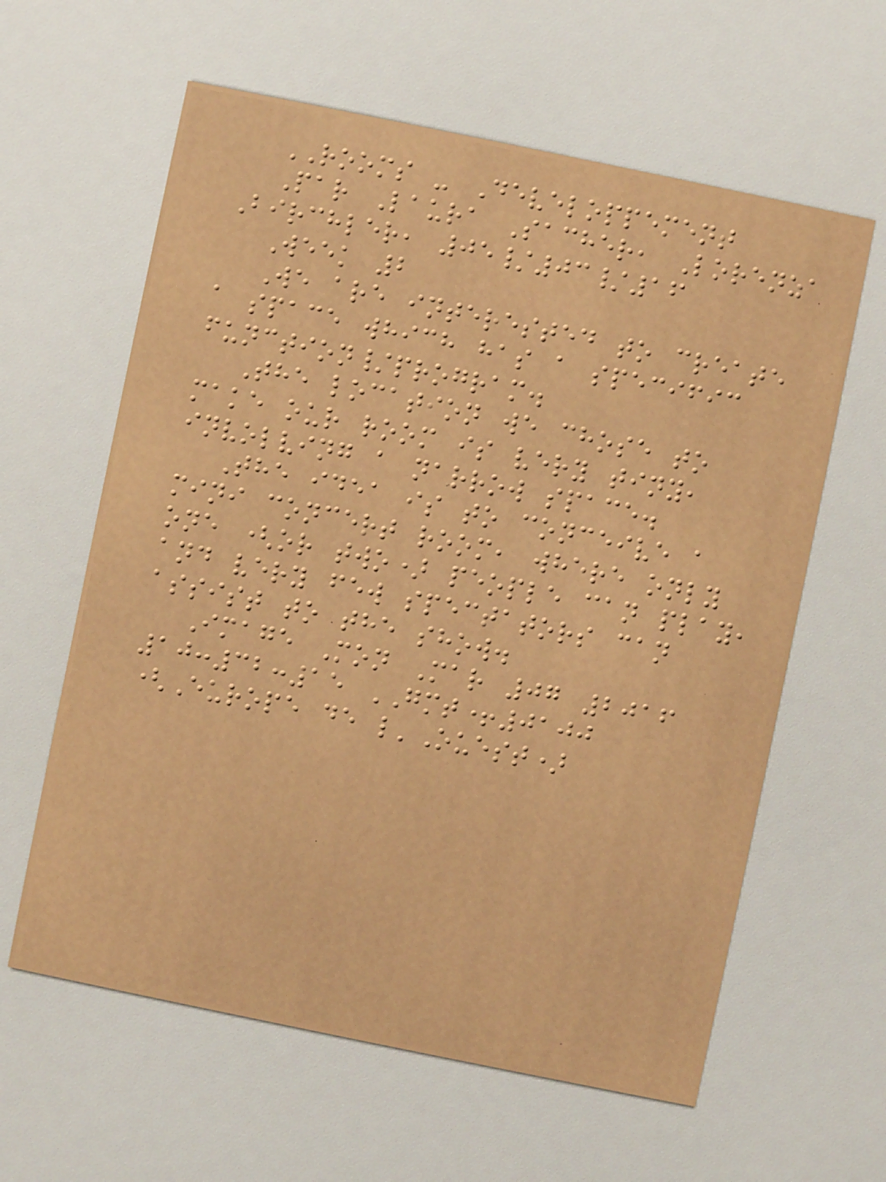ROOMS - Developpement
Par Laura Sacher, Lorenza
Birchler, 05/03/16
Week 2
We are interested to create
a space which has a specific
function/program.
The location we chose to
make our room is very tiny,
involving a narrow space.
The idea is to conceive a
mini concert room, where only
one (or two) people can play,
and very few spectators can
assist to the show.
Image Mon Mar 07 2016
10:32:15 GMT+0100
(Europe de l'Ouest)
